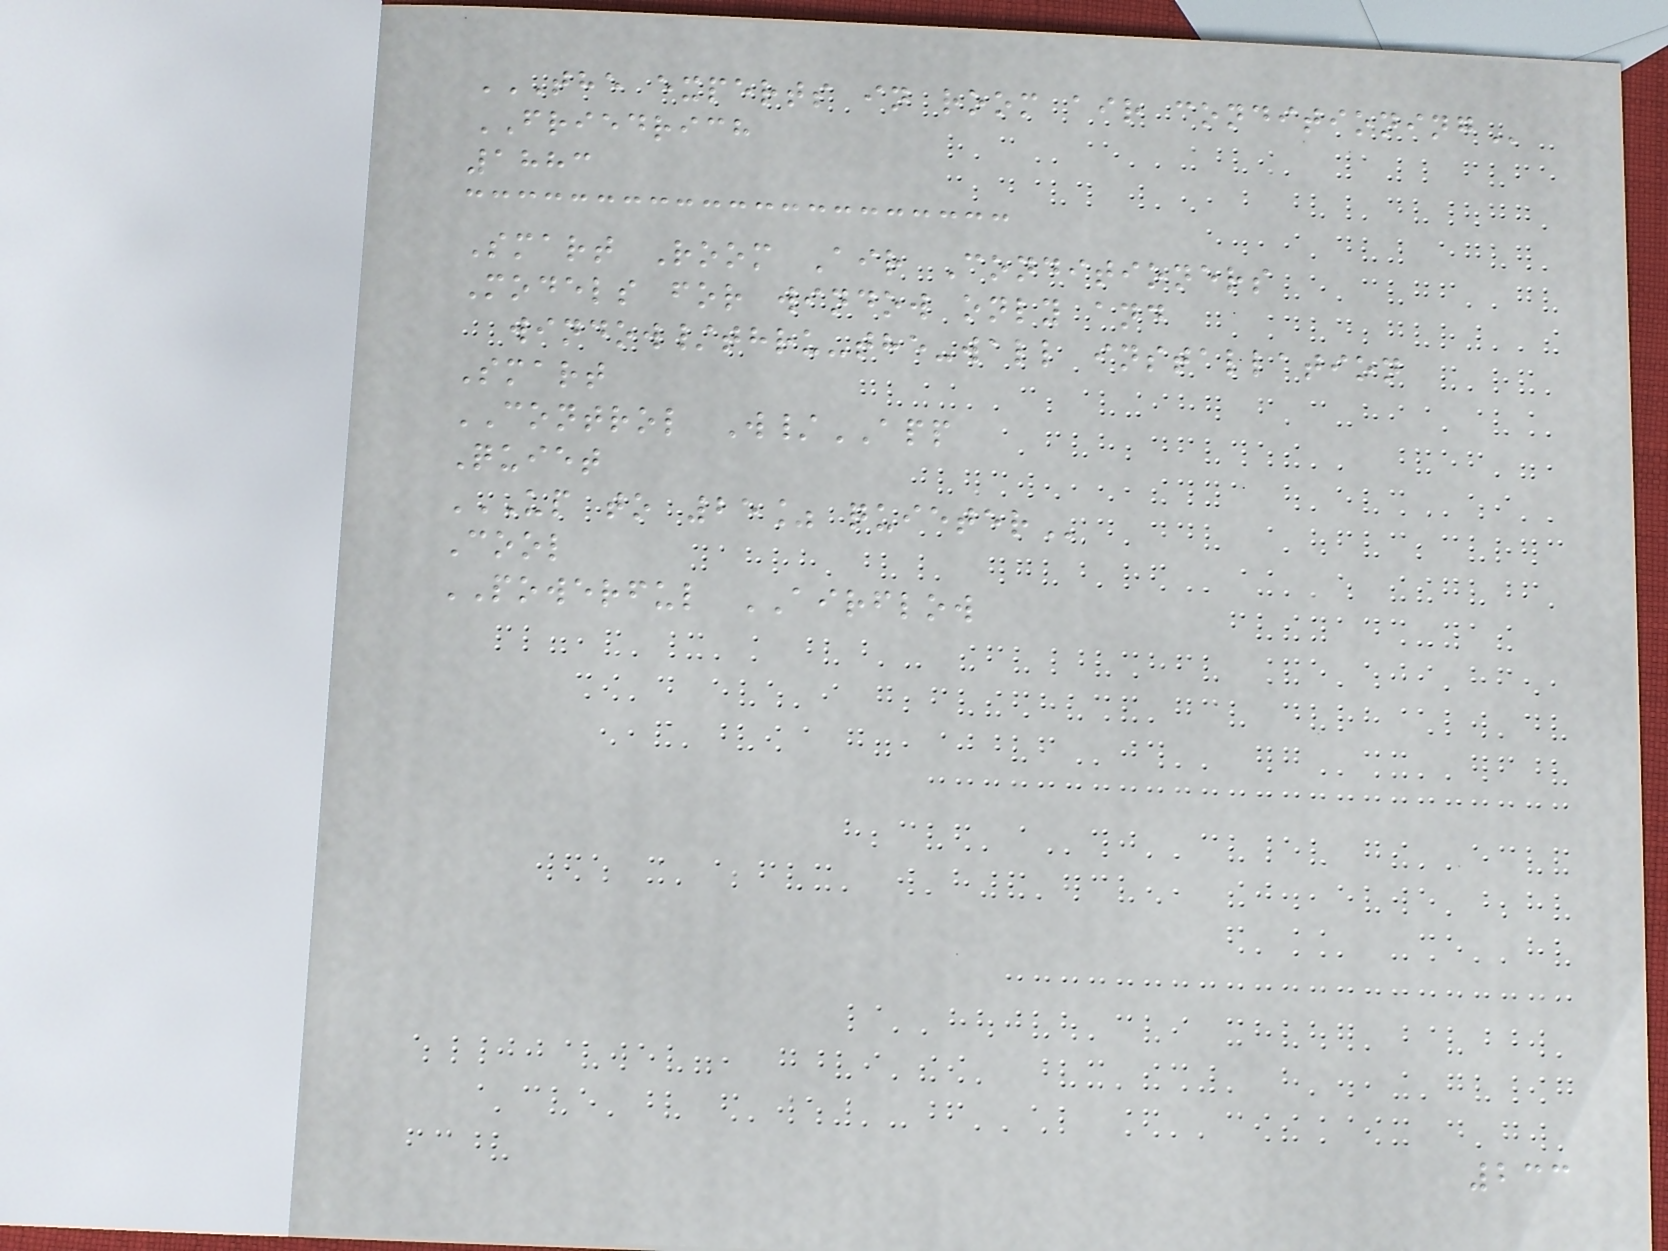THE EXPERTS IN ROOM AIR CONDITIONING
FRIEDRICH
1883
Smart Room Air Conditioners
Models for window only and
window/thru-the-wall installation
Smart
CONTROL W/APP
Quiet
UP TO 25% QUIETER
Cool
POWERFUL AIRFLOW
233
